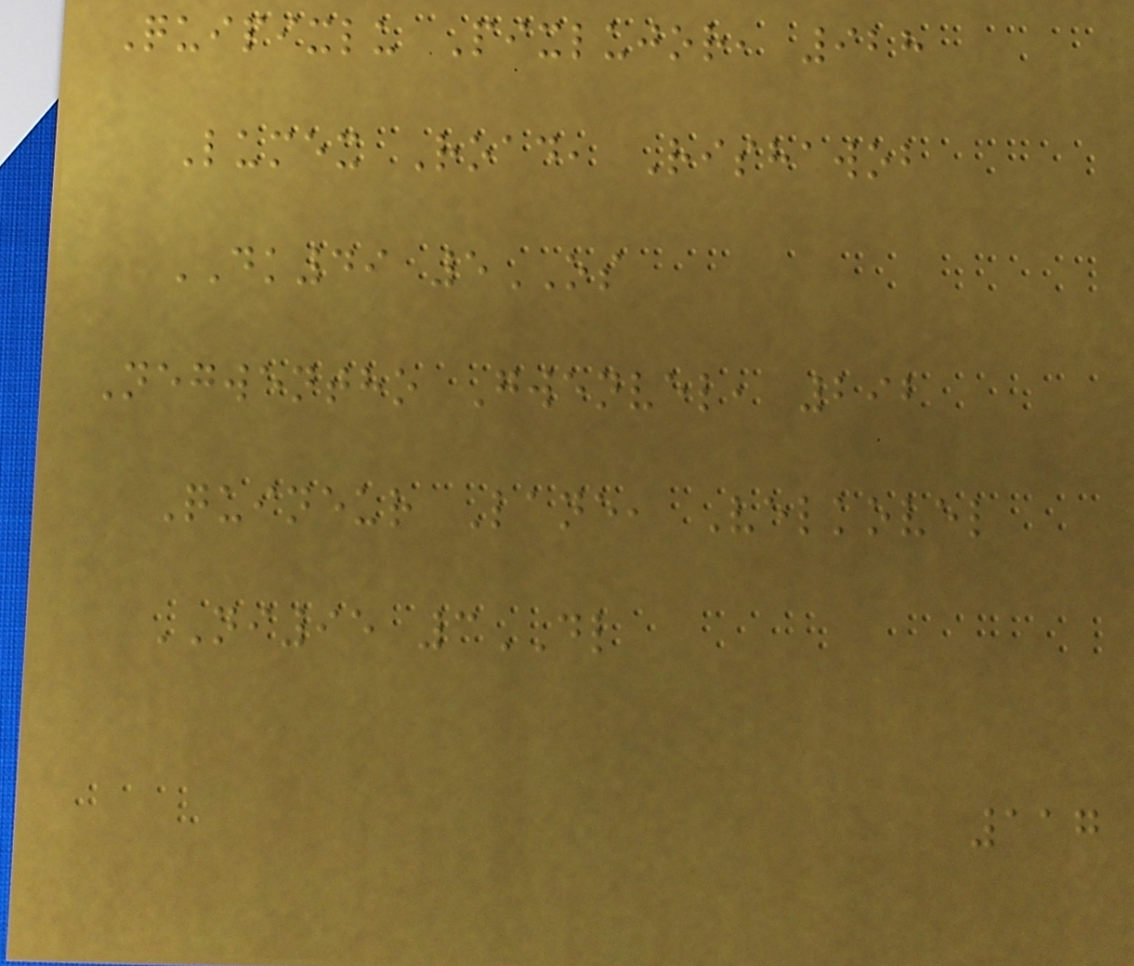Quipixlu Pixlujor, 928
Lumex Road, Rishawob
DK49 5OS
Negwentho Gwenvel, 292
Quineur Lane, Velkovel
NI95 3DL
117
